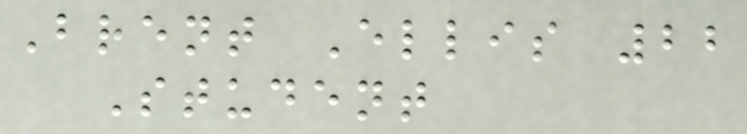Brent Ellis 22
Student
